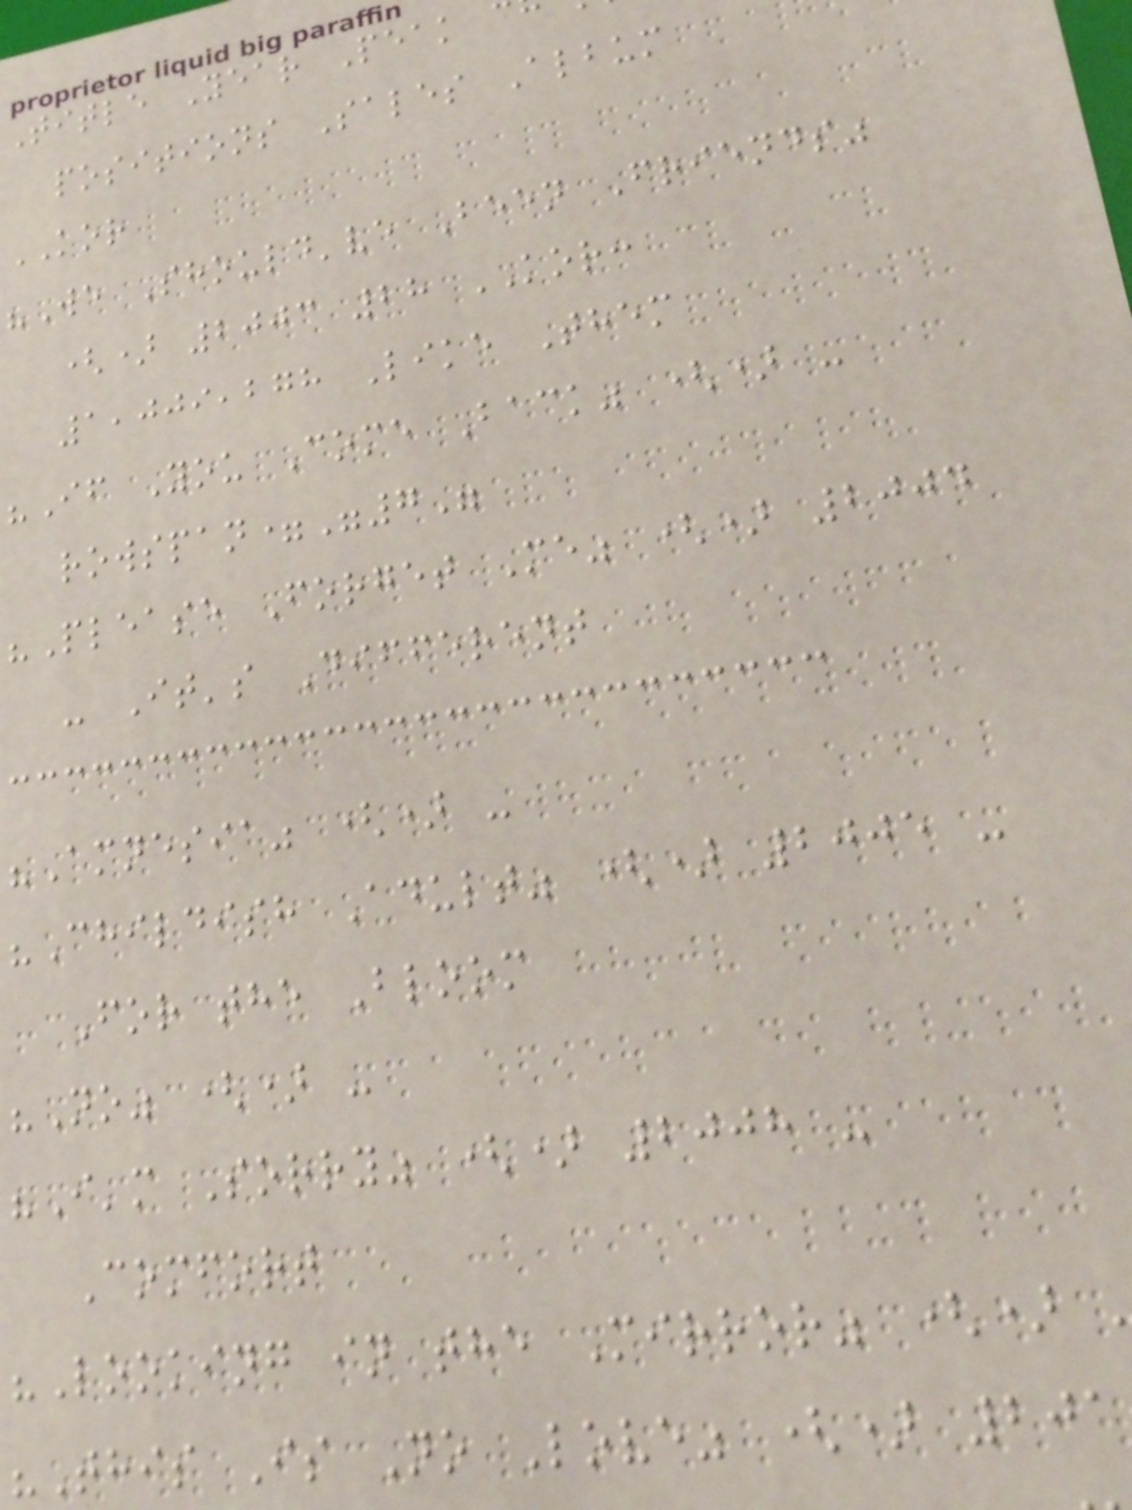Title Year Peak
positions Sales Album
KOR
"We Should've Been Friends"
() 2003 28 KOR:
1,009,278 Like Them
"If You Come Back" () -
rowspan="7"
"Please Forget Me" () 2004
- It's Different
"Amnesia" () -
"Childish Adult" () 2005 -
For the Bloom
"No" () -
"I'm Sorry" () 2008 -
Comfort
"Looking in the Mirror" ()
"This Is No Love" () 201
